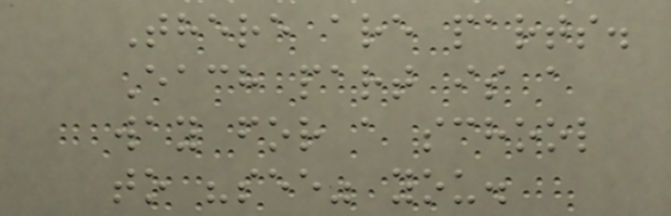There are parts.
Each part is a
way for a school
to "see" you.
